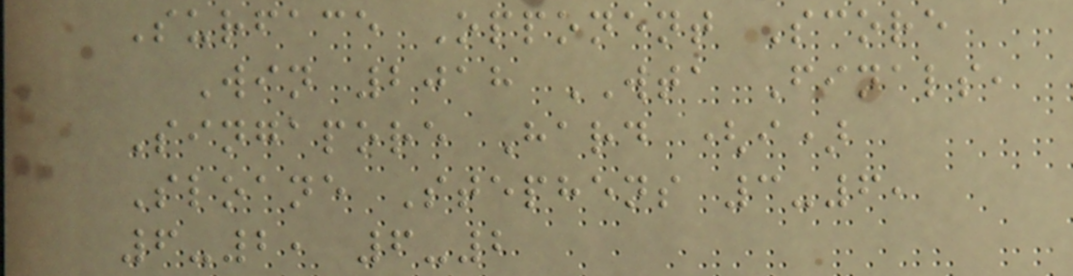Surface Opponent Score
Win 2018 WTA Finals,
Singapore Hard (i)
Sloane Stephens 3-6,
6-2, 6-2
